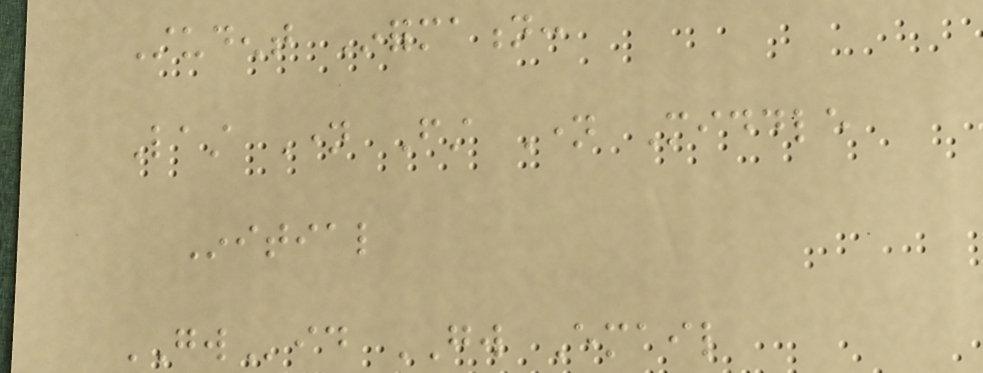Student Information:
Last Name First Name Middle
Initial
GWid GW Email
